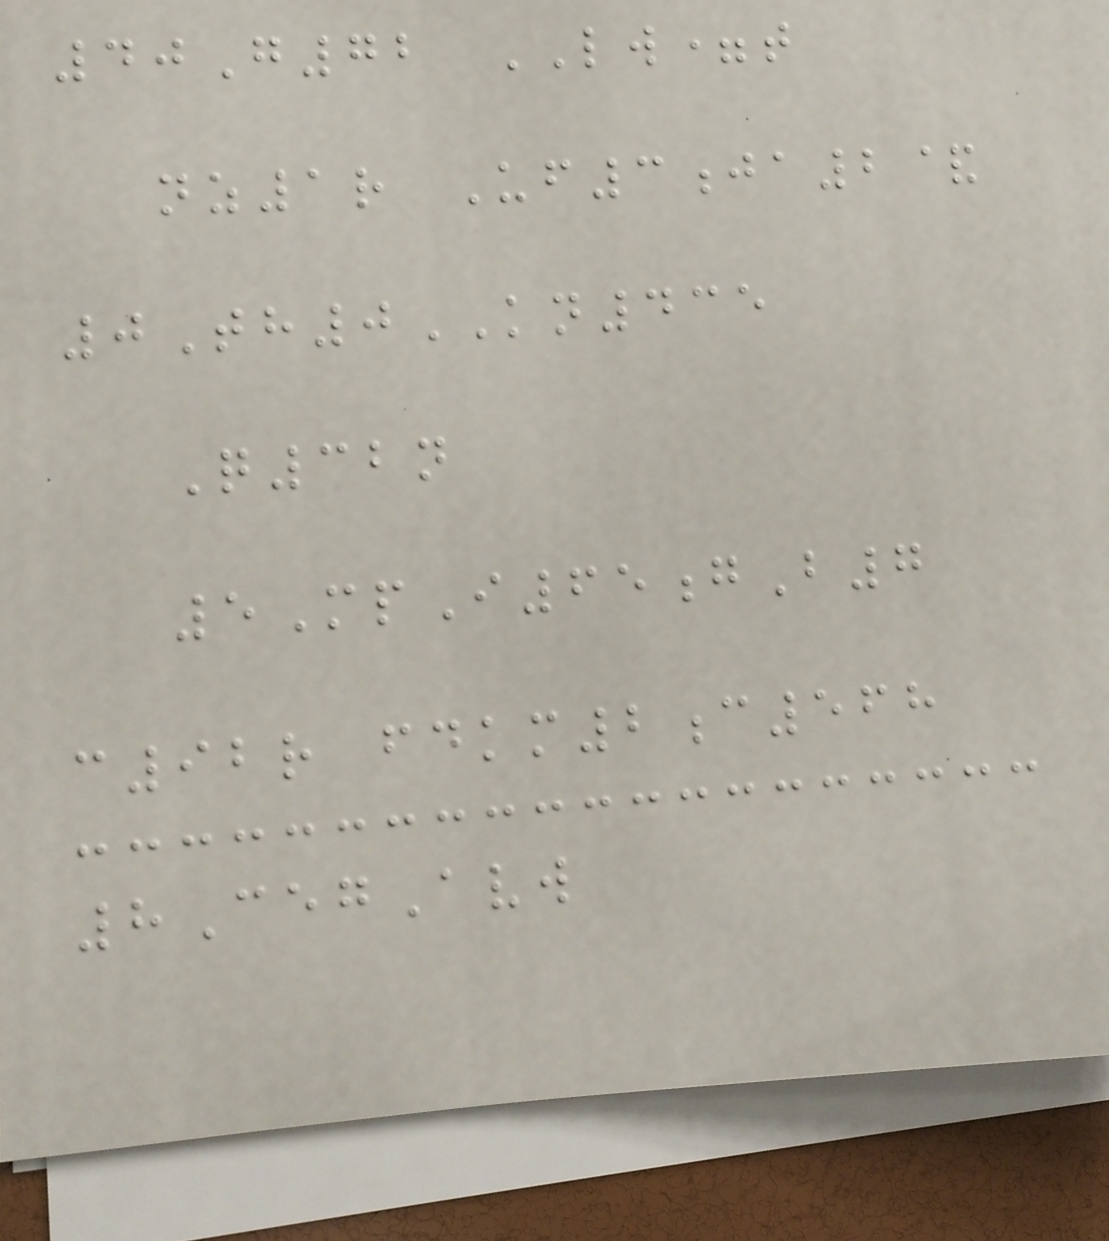40G72 LW=t
nz1r Uf3ja2&
0Th0KN435
Q32n
5MpI65gB7
c92r fdkm2c568
8CegAvw
